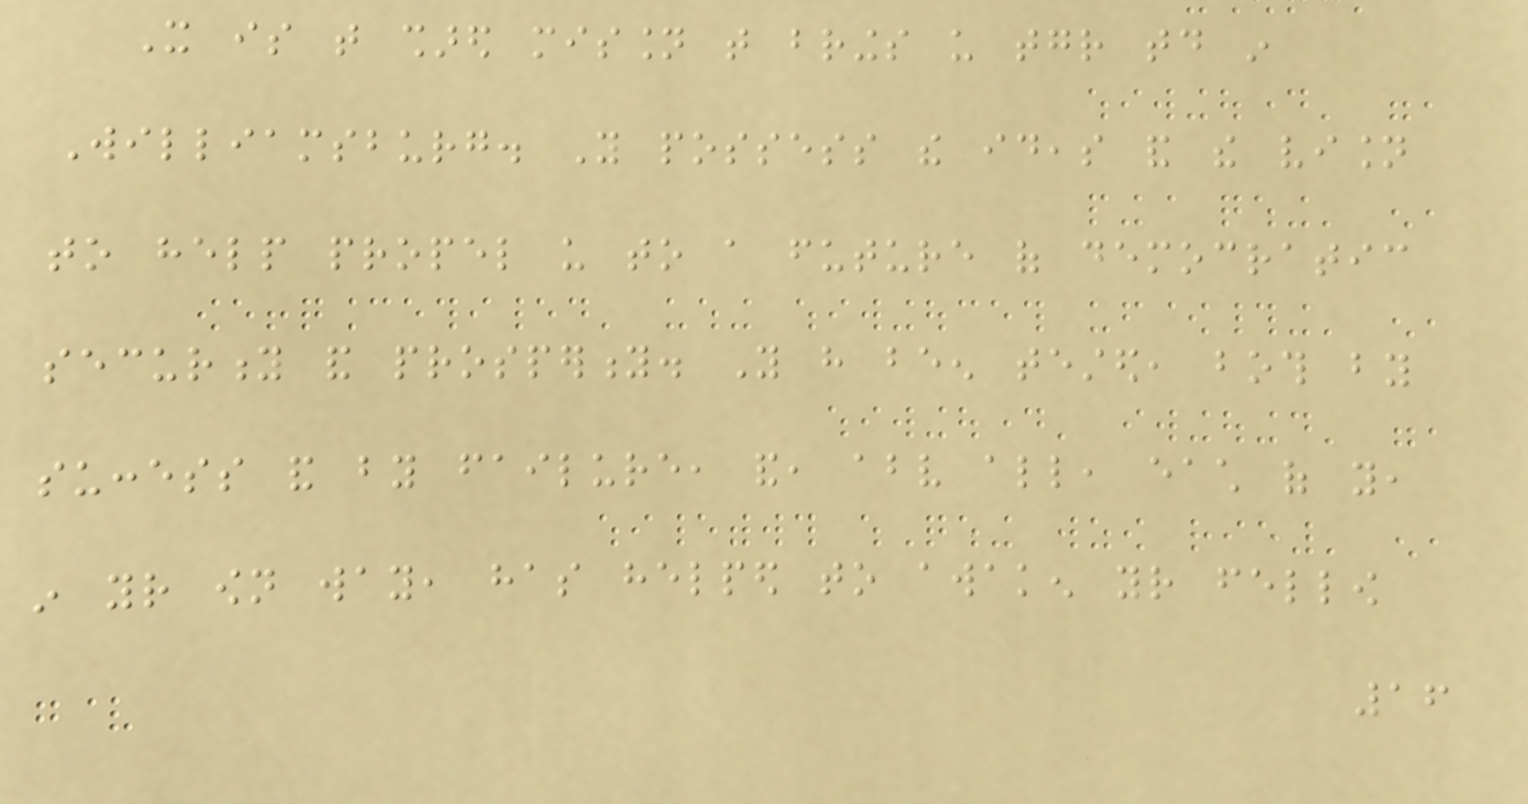It is that shared mission that brings us together today in
Williamsburg. You possess the ideas and the vision
to help propel us to a future of democratic
security and prosperity. You have been tested, both by
success and by failure, and, above all, each of you,
in your own way, has helped to awaken your fellow
16
